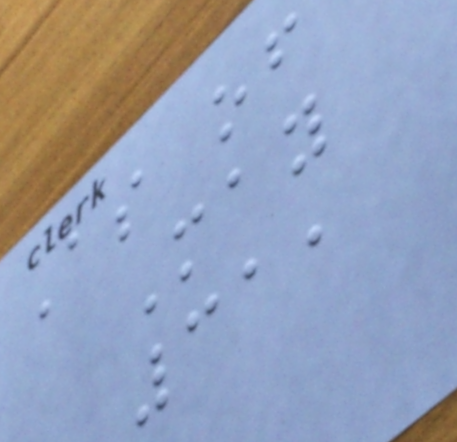As of
May
31,
